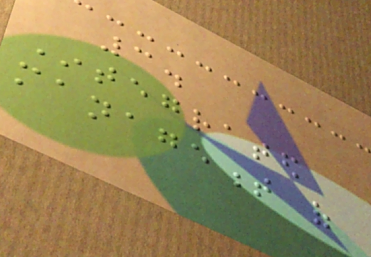3.
Integrated
management of
